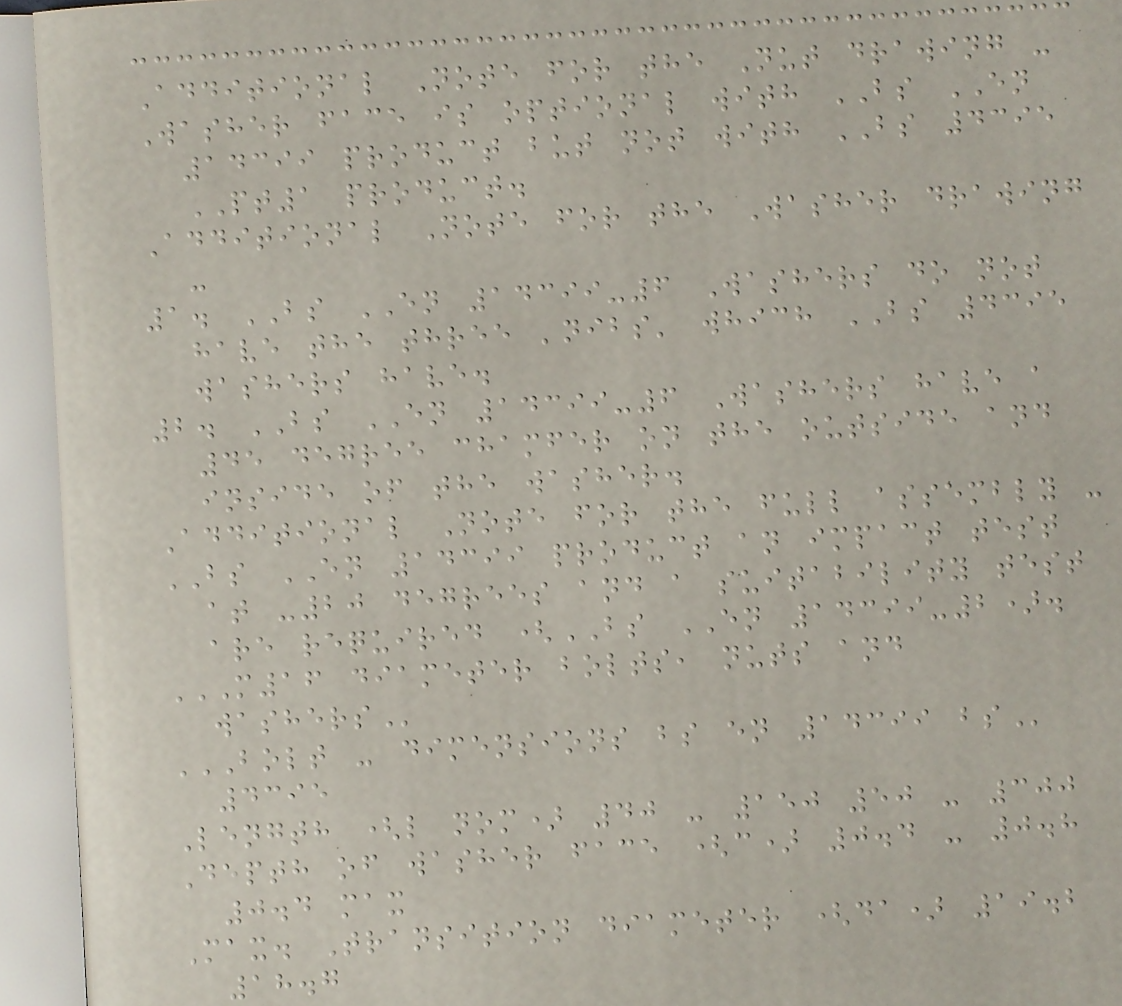Additional Note for the Nut drawing -
Washer face is optional with BS EN
14399 product but not with BS 4395
PT1 product.
Additional Note for the Washer drawing
-
1. BS EN 14399-6 Washers do not
have the three 'nibs' which BS 4395
washers have.
2. BS EN 14399-6 Washers have a
45 degree chamfer on the outside and
inside of the washer.
Additional Note for the full assembly -
BS EN 14399 product an impact test
at -20 degrees and a suitability test
are required (BS EN 14399-2).
M16 DIAMETER BOLTS, NUTS AND
WASHERS
BOLT - DIMENSIONS BS EN 14399 BS
4395
Length (l nom) 40 - 150 50 - 300
Depth of washer face (c) 0.4 - 0.8
0.4 max
Max. Transition diameter (da) 19.2
18.7
